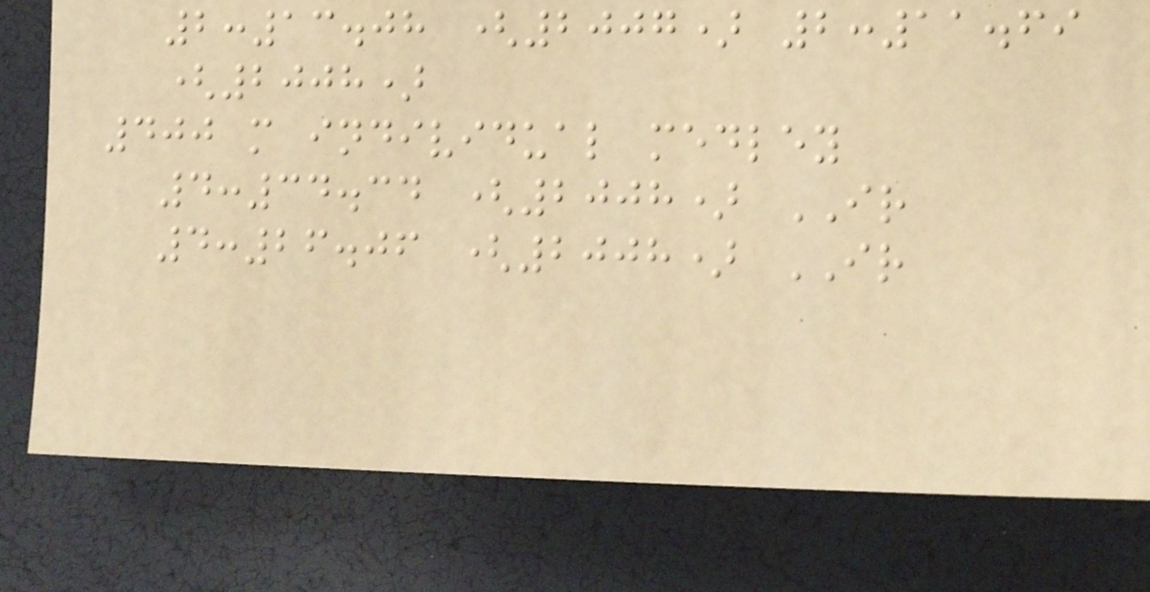2:13.08 (2007) 2:11.69
(2008)
400 m individual medley
4:34.34 (2008) IR
4:26.06 (2008) IR
